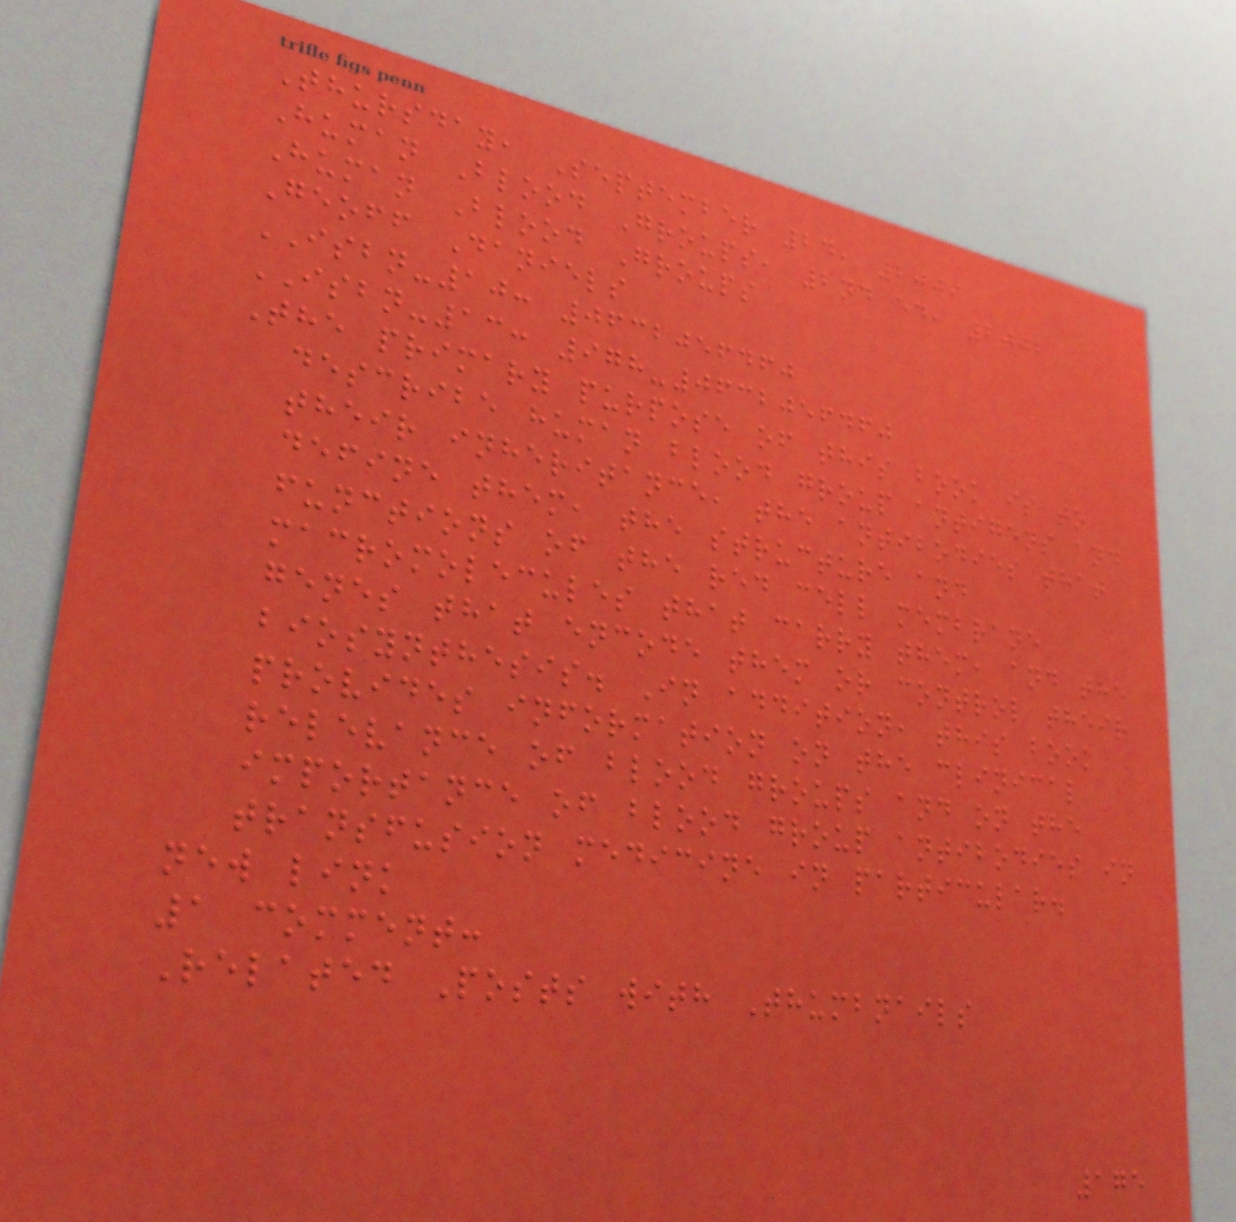Thursday, September 24, 2009
Human Blood Groups, 2nd ed, 2002
Human Blood Groups
Geoff Daniels
ISBN-10: 0632056460
ISBN-13: 978-0632056460
The primary purpose of this book is to
describe human blood group antigens and
their inheritance, the antibodies that
define them, the structure and
functions of the red cell membrane
macromolecules that carry them, and the
genes that encode them or control their
biosynthesis. In addition, this book
provides information on the clinical
relevance of blood groups and on the
importance of blood group antibodies in
transfusion medicine in particular.
new link
1 comment:
Related Posts with Thumbnails
175
